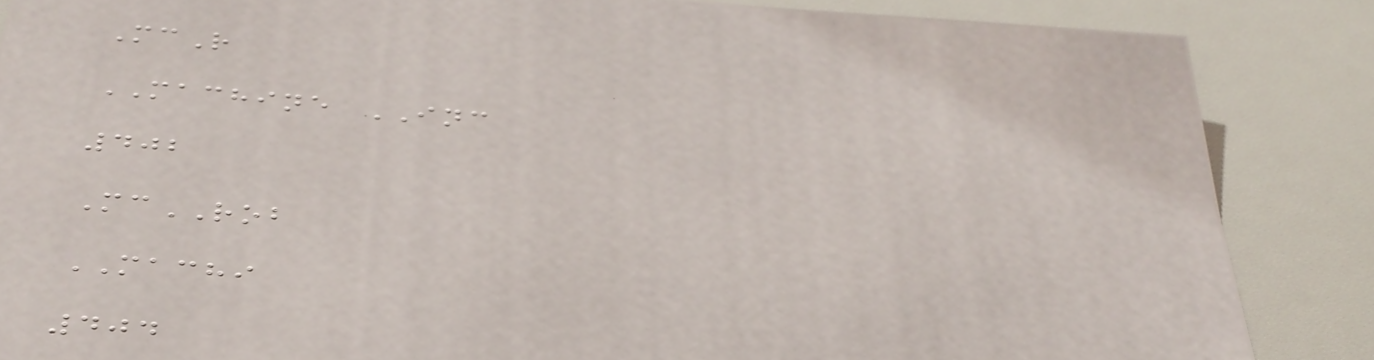McR
MACHINE INC
402
McROB
MACHI
404
